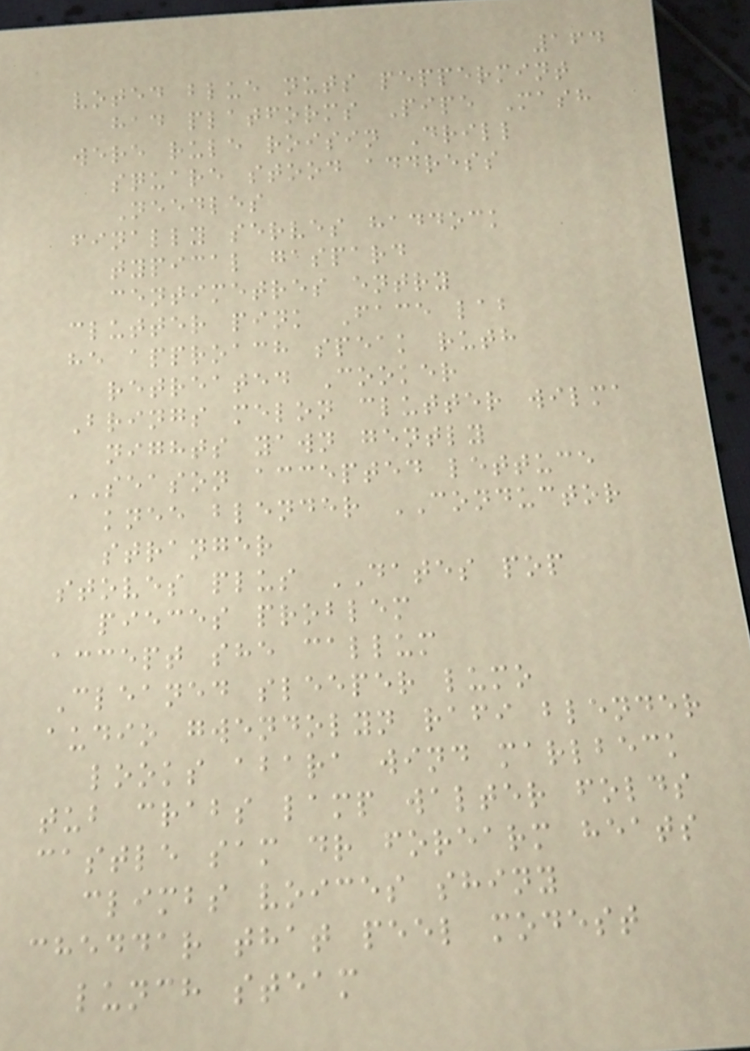164
voted blue nuts peppermint
had platforms Pipe Mash
were rule roisin Drill
square stood address
Needles
finally serves haddock
typical gaspard
centimetres entry
clutter pink Face lab
he approach speak ruth
retreated Cooker
Brings melon clutter wilma
nights yawn gently
SEASON accepted lettuce
knee blender CONDUCTOR
stranger
stoves plus DATES pop
pieces problem
accept she callum
Cleaned sleeper lumo
audio gwendolyn rafi blender
looks abara wind marlbeck
tub crabs lamp walter folds
castle sam dr forearm heats
climbs voices shiny
cheddar that peel modest
lunch steam
